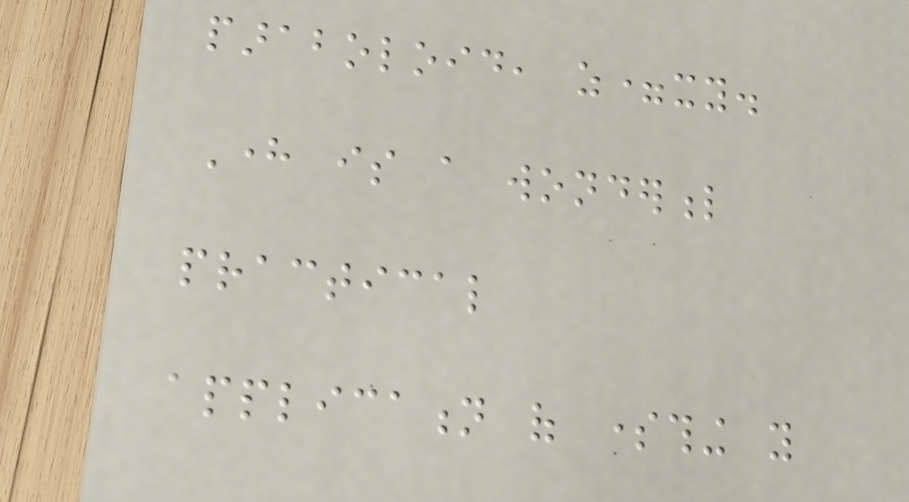paraboloid, z=xy.
Here is a wonderful
practical
application of something you
